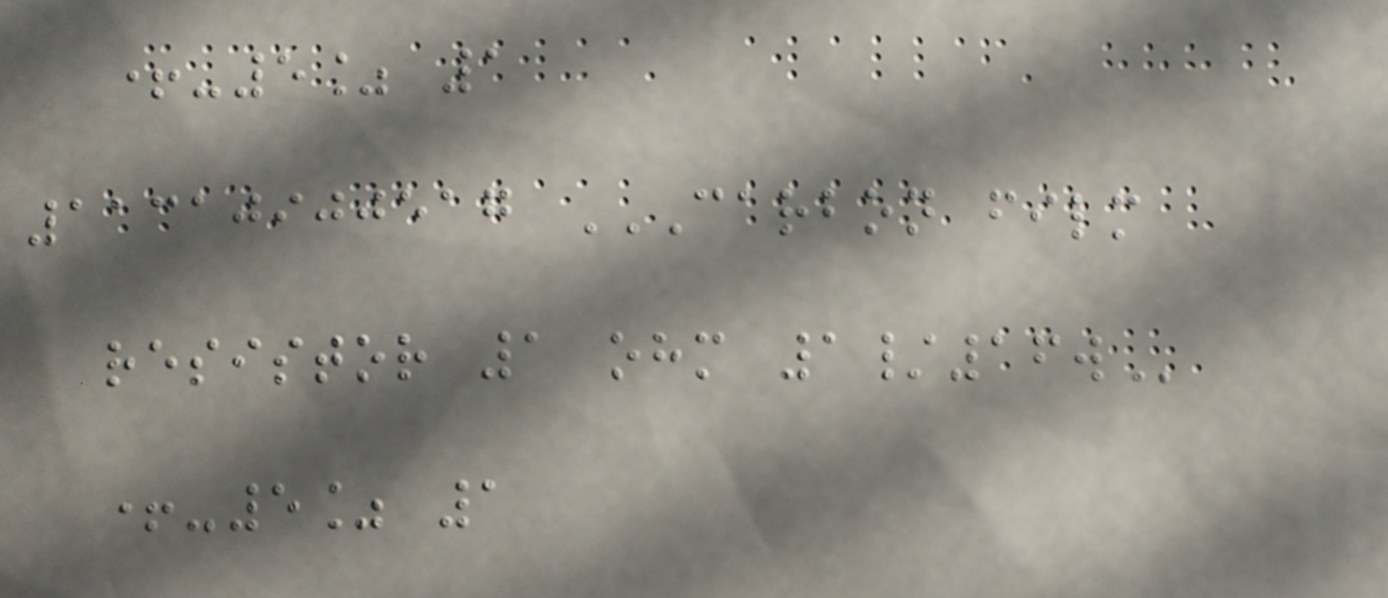+-5% 1
11310900517 CARBON FILM
RESISTOR 1 OHM 1/16W
+-5% 1
